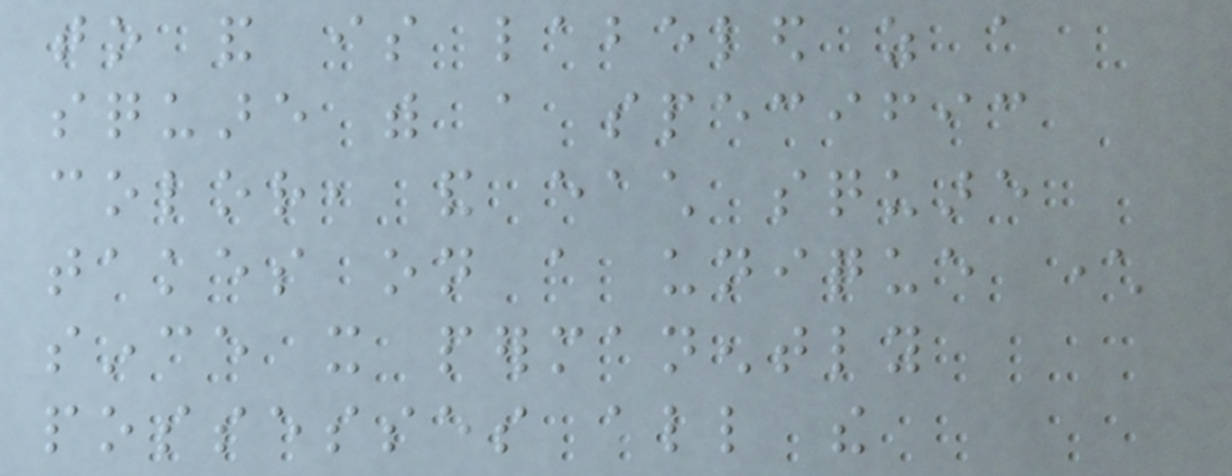to and is labeled as a
square with a specific
color, and each square
takes on a unique character
since it permanently
possesses all the
